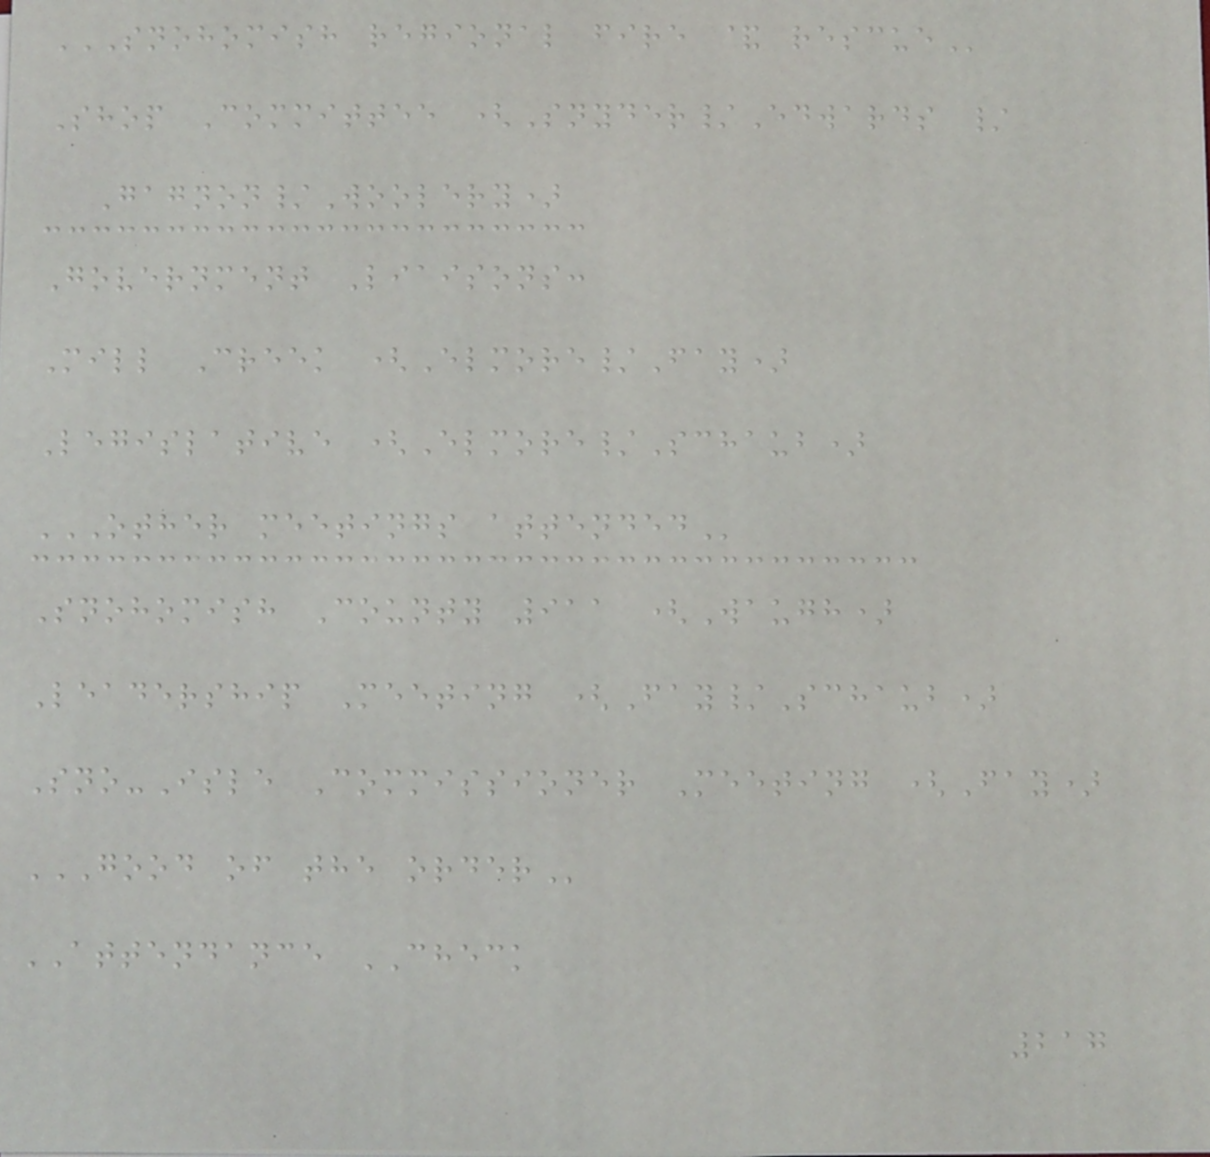SNOHOMISH REGIONAL FIRE & RESCUE
Shop Committee (Snyder/Edwards /
Gagnon/Woolery)
Government Liaisons:
Mill Creek (Elmore/Fay)
Legislative (Elmore/Schaub)
OTHER MEETINGS ATTENDED
Snohomish County 911 (Waugh)
Leadership Meeting (Fay/Schaub)
Sno-Isle Commissioner Meeting (Fay)
GOOD OF THE ORDER
ATTENDANCE CHECK
217
